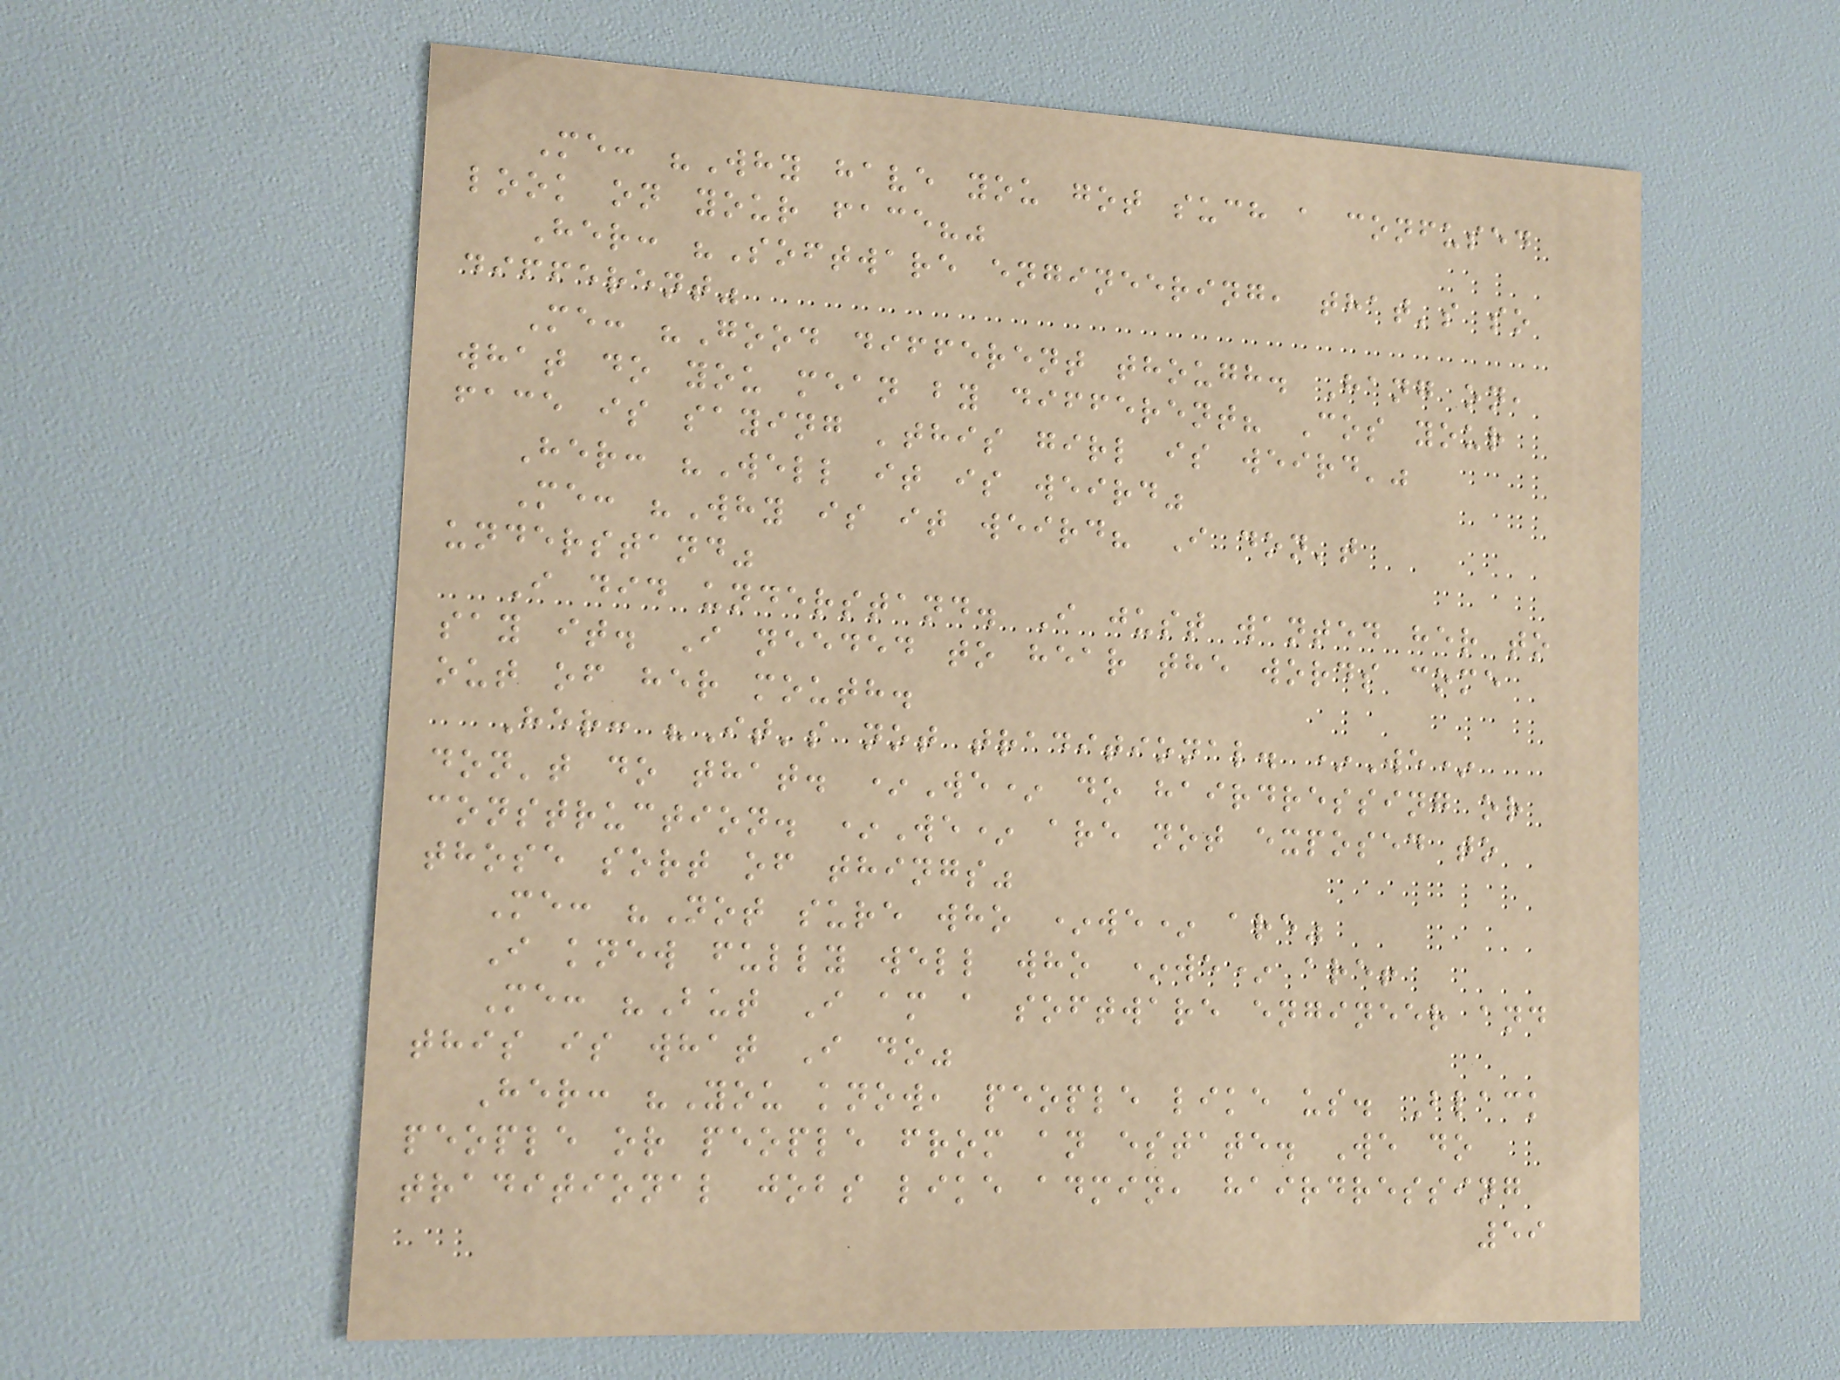Me: "Why have you got such a confused
look on your face?"
Her: "Software engineering, that's so
different"
Me: "Good different though. Hang on,
what do you mean by different? Cos your
face is saying 'this girl is weird'"
Her: "Well it is weird"
Me: "Why is it weird? I don't
understand"
I did understand. I just wanted her to
say it. I needed to hear the words come
out of her mouth.
Her: "It's not traditional. *We*
don't do that. *We* do hairdressing or
construction. *We* are not exposed to
those sort of things"
Me: "Not sure who *we* are"
I knew fully well who *we* are!
Me: "But I am a software engineer and
this is what I do"
Her: "You know, people like us. Black
people or people from an estate. We do
traditional jobs like admin, hairdressing
59
